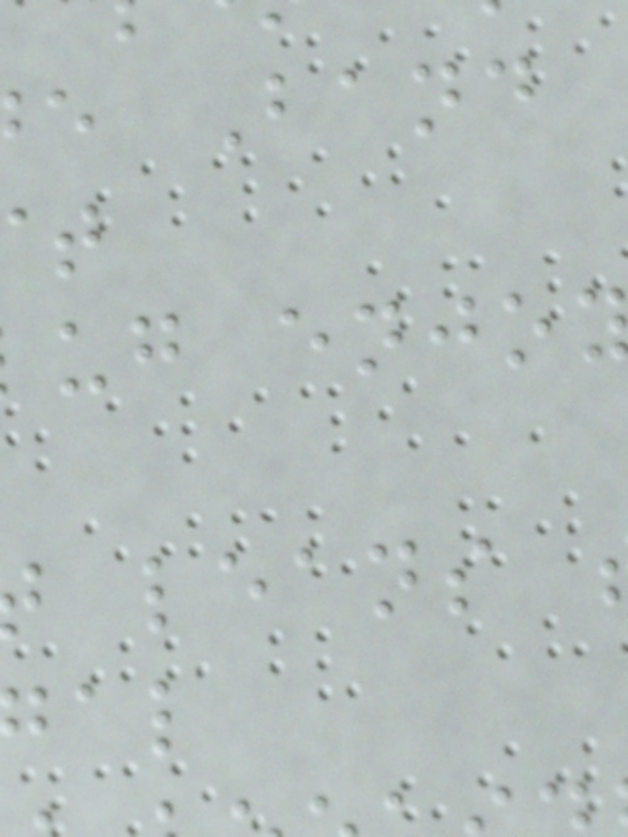e Band
ug enjo
